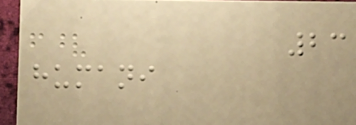23
humani
